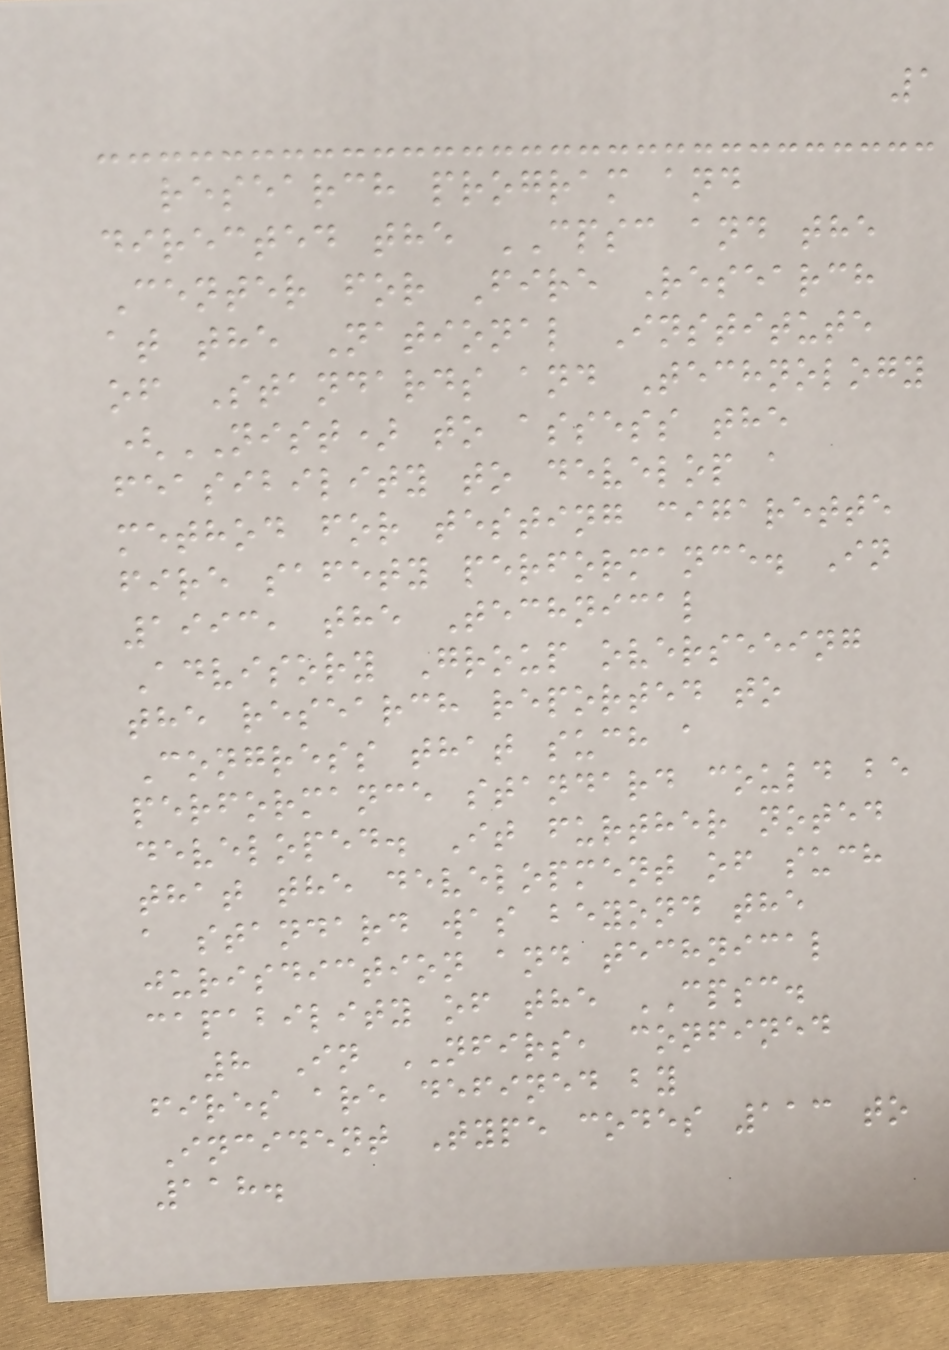1
research program and
directed the CPSC and the
Center for Fire Research
at the National Institute
of Standards and Technology
(NIST) to assess the
feasibility to develop a
method for testing cigarette
fire safety performance. In
1993, the Technical
Advisory Group overseeing
the research reported to
Congress that such a
performance standard could be
developed. It further noted
that the development of such
a standard was beyond the
jurisdiction and technical
capability of the CPSC.
8 In NFIRS, confined
fires are defined by
Incident Type codes 113 to
118.
